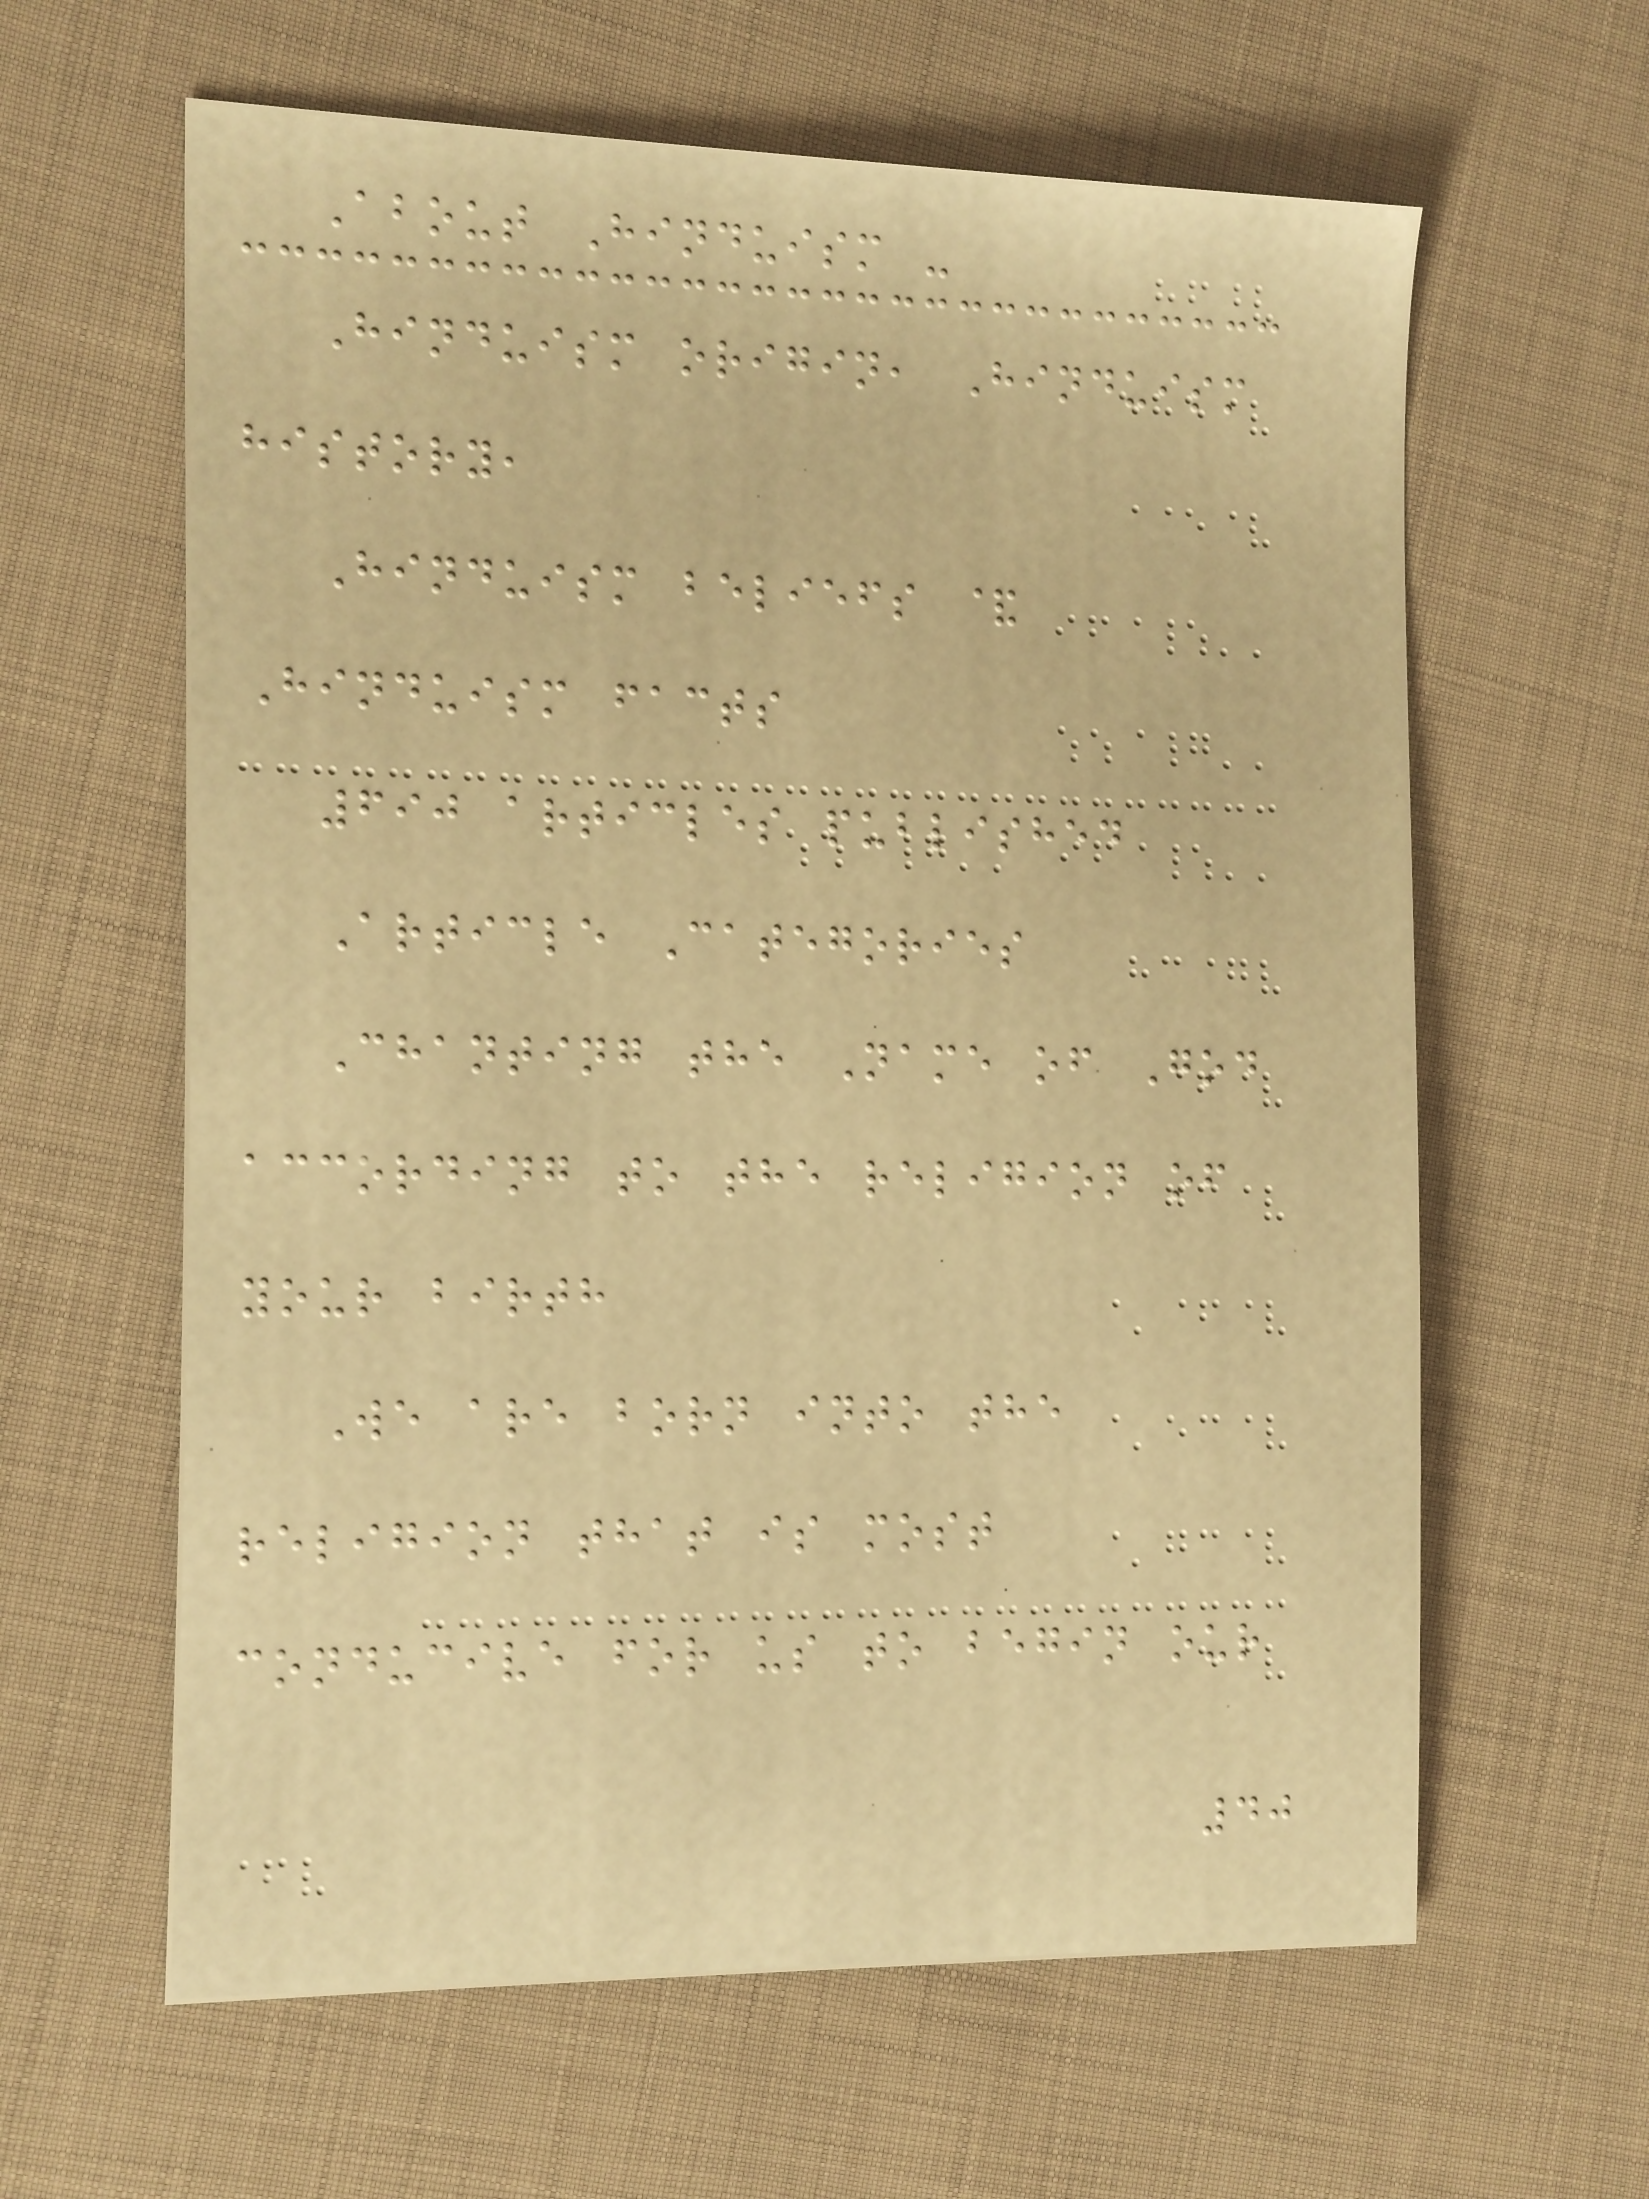About Hinduism -
Hinduism origin, Hinduism
history,
Hinduism beliefs &
Hinduism facts
690 articles published
Article Categories
Chanting the Name of God
according to the religion of
your birth
We are born into the
religion that is most
conducive for us to begin our
40
